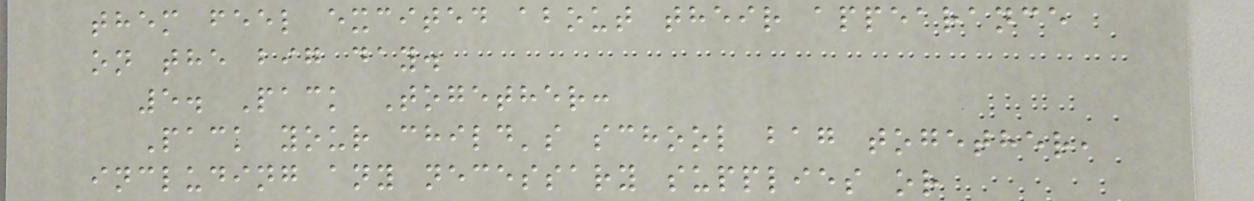them feel excited about their appearance
on the big day.
5. Pack Together:
Pack your child's school bag together,
including any necessary supplies or
